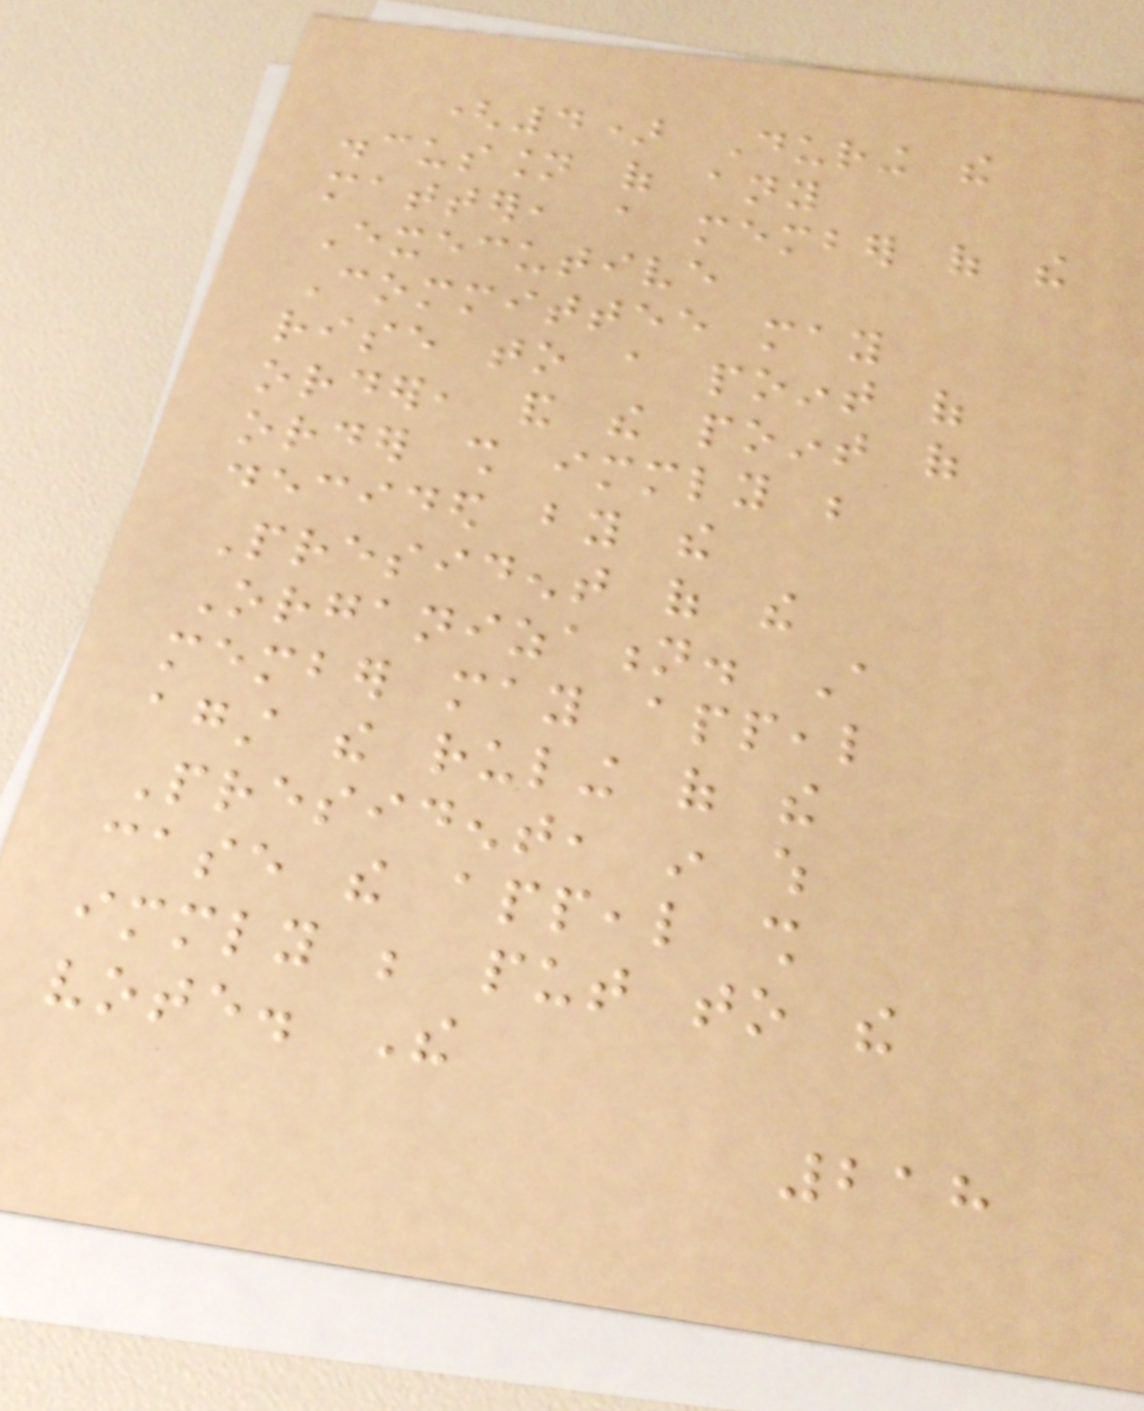(4) During the
discussion of any
matter, a member of the
Executive
Committee may
rise to a point of
order, and the point of
order shall immediately be
decided by the
President of the
Organization. A
member may appeal
against the ruling of the
President, in which
case the appeal shall
immediately be put to the
vote. The
218
